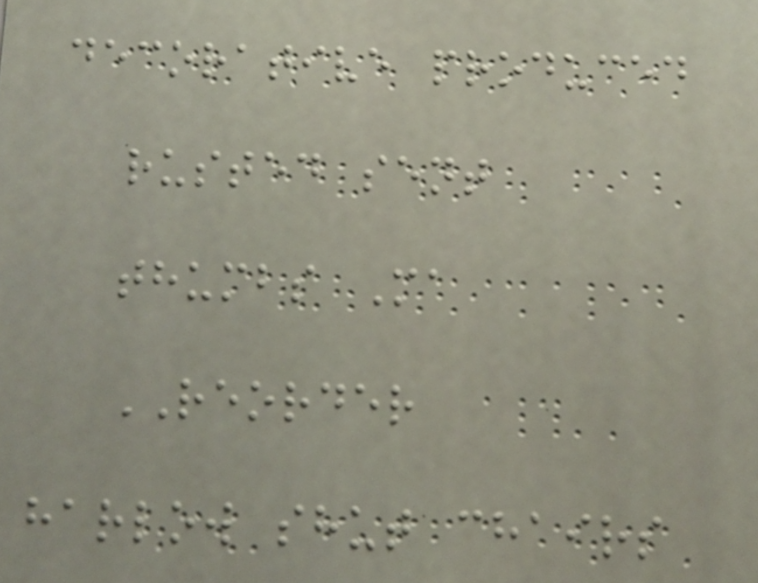decorative produced
rusted sent
thumbs Ma
REORDER
harlow shut chairs
